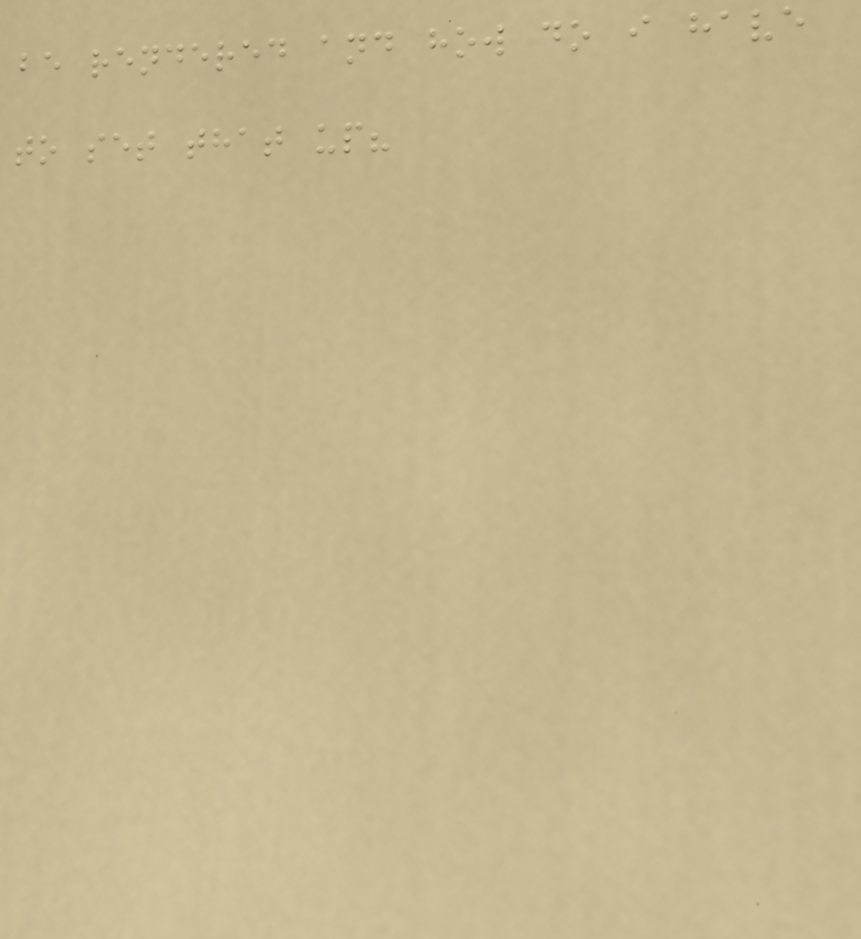be rendered and how do i have
to set that up?
